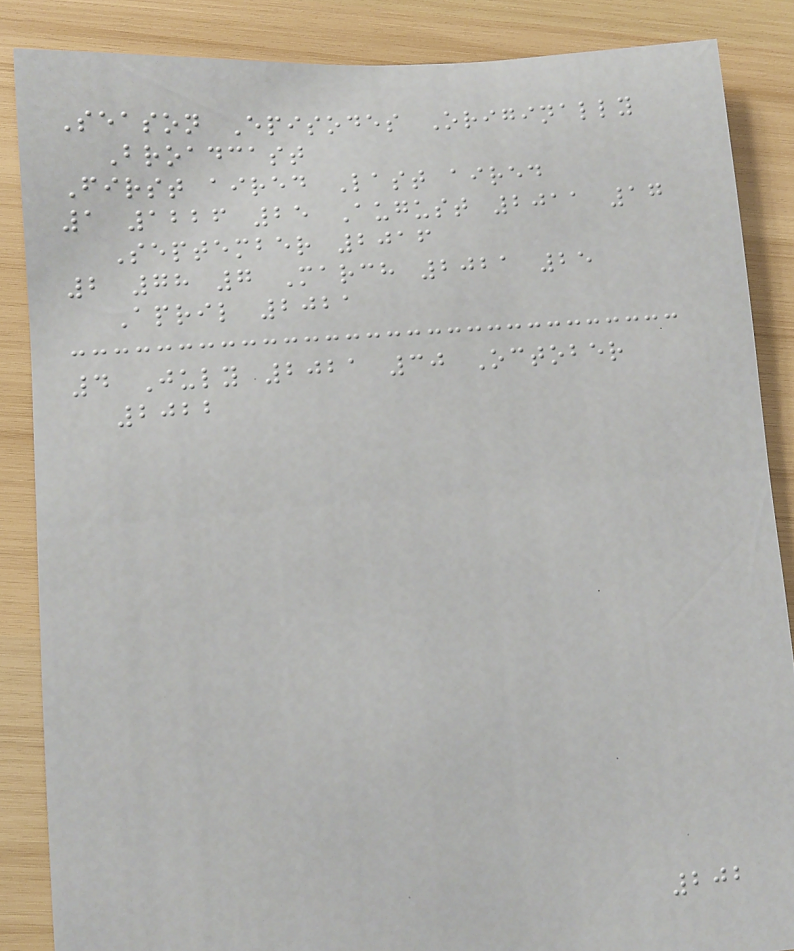Season Episodes Originally
Broadcast
First aired Last aired
1 1226 25 August 2011 17
September 2016
2 78 7 March 2021 25
April 2021
4 July 2021 30 October
2022
202
